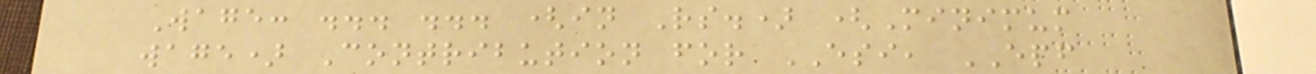Wage: ... ... (in Rs.) (Minimum
wage) Contribution for ESI, EPF
